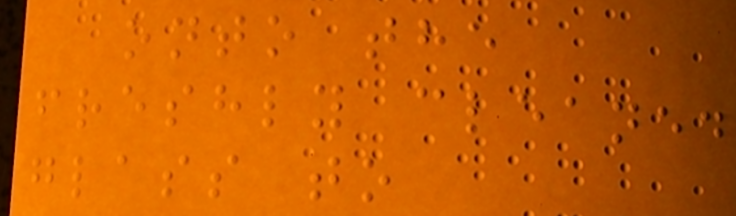onto the
freshly cleaned
glass to
